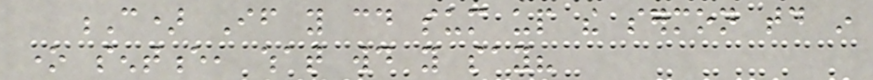C) If you could sum up the sermon today in
one sentence, what would you say?
